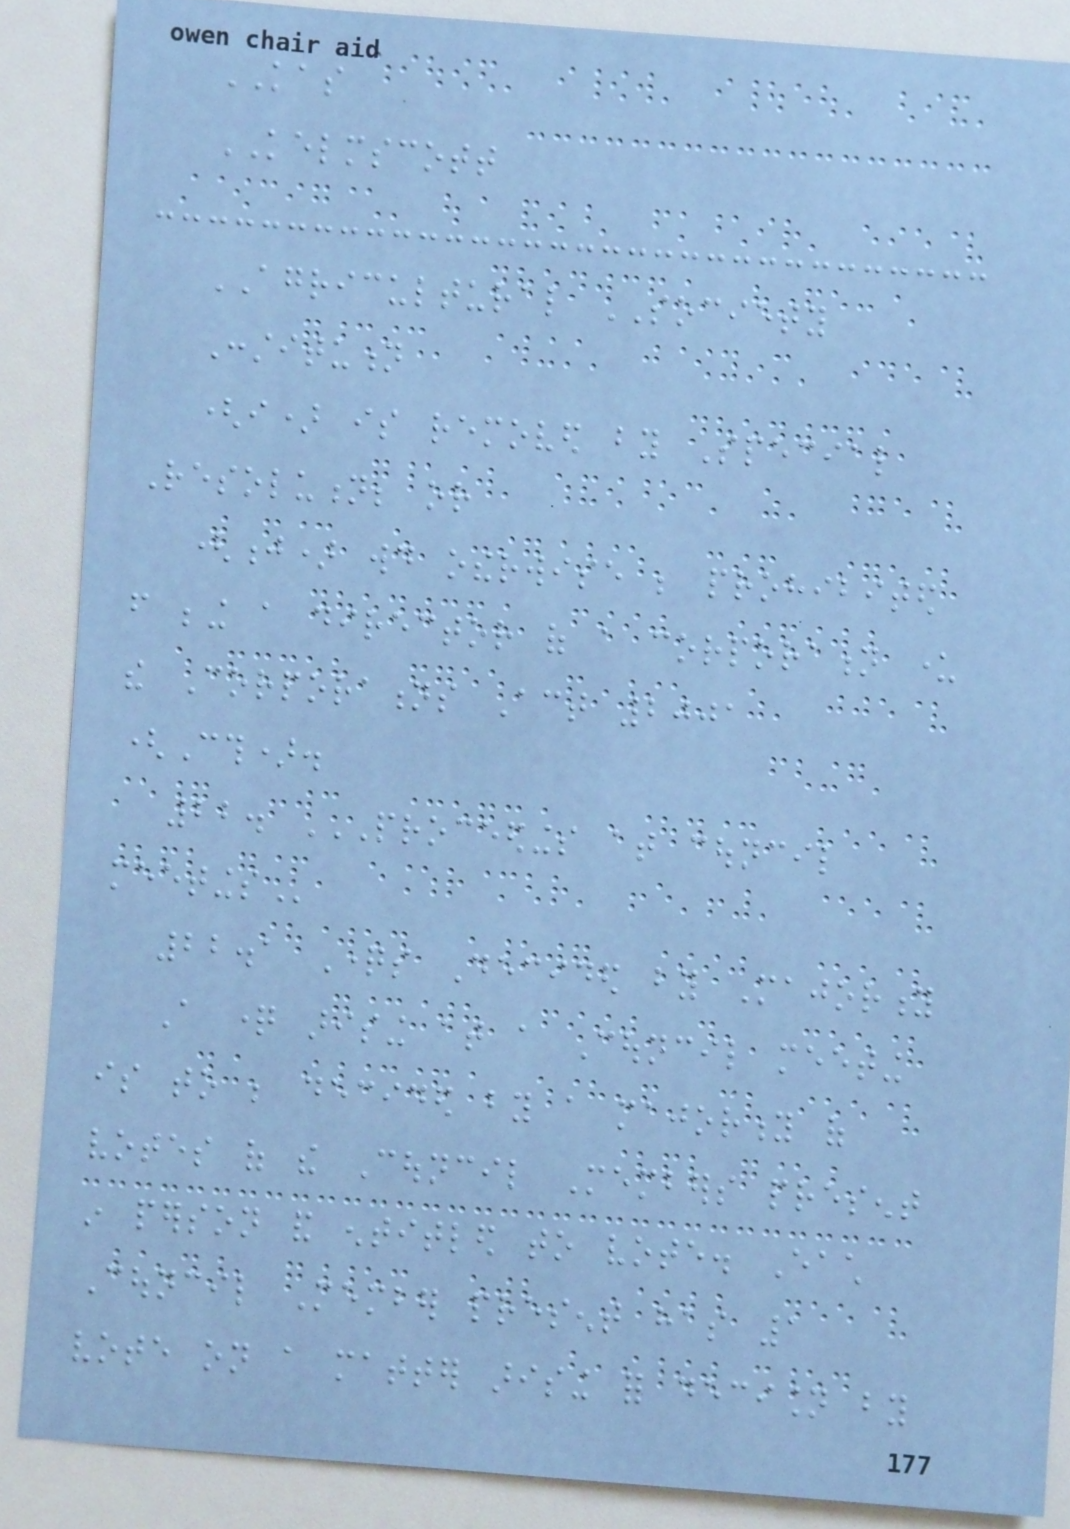KAS
KELMSCOTT
AGRICULTURAL SOCIETY
Constitution
(i) is removed by Special
Resolution; or
(j) would otherwise be prohibited
from being a director of a corporation under
the Corporations Act 2001
(Cth).
22. PROCEEDINGS AT COUNCIL
MEETINGS
22.1 Questions Decided by Majority
A question arising at a Council meeting
is to be decided by a majority of
votes of the Council Members present
in person and entitled to vote. Each
Council Member present has 1
vote on a matter arising for decision by
